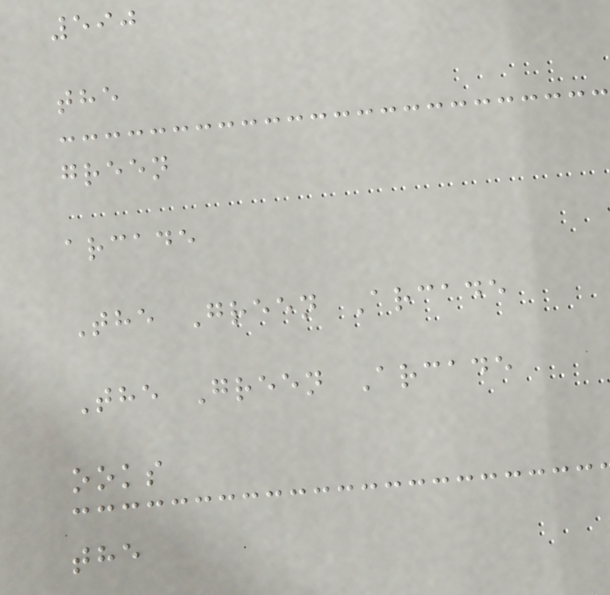590
the
green
arcade
The Green Arcade
The Green Arcade
ooks
the
